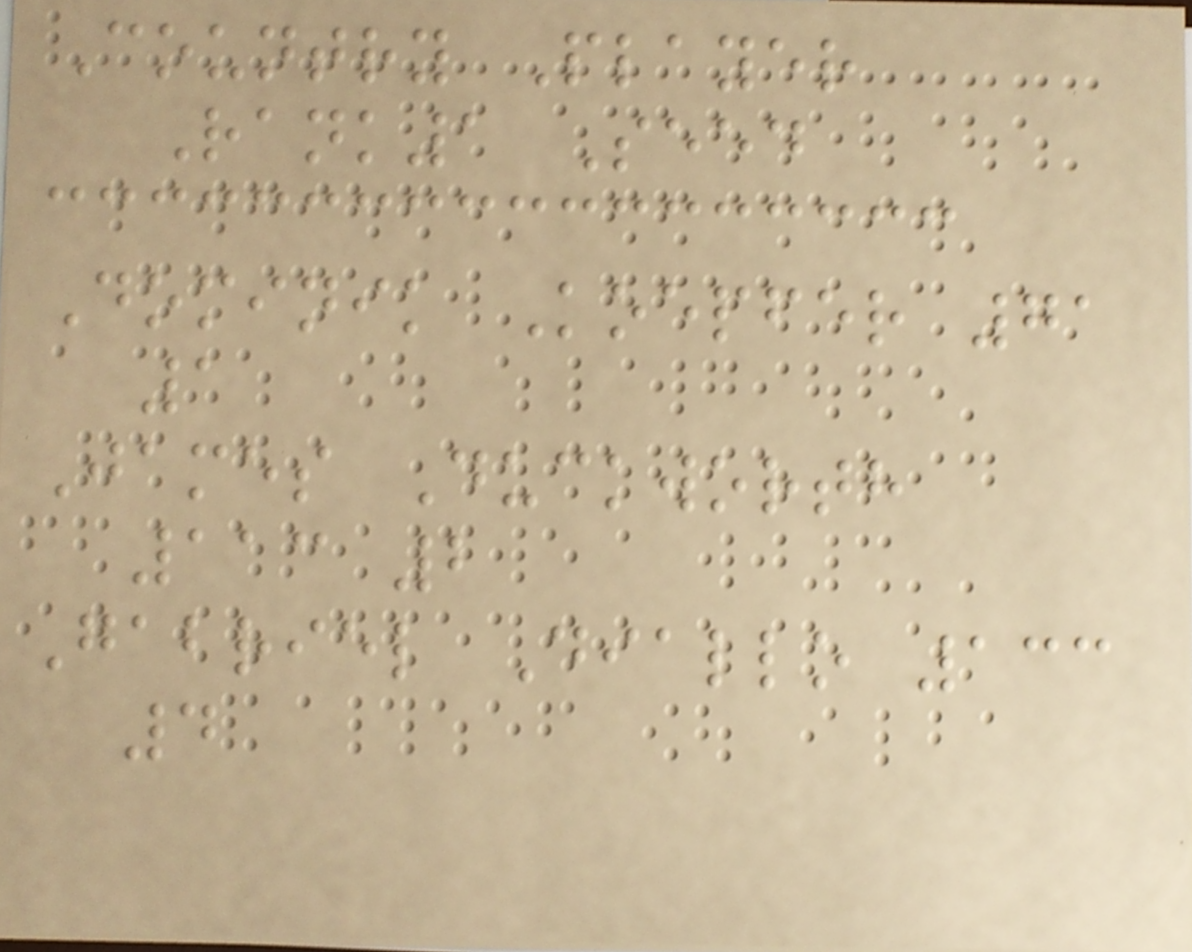Country Player
Rank1 Seed
Dominik Koepfer 71
1
James Duckworth
113 2
Gabriel Diallo 133
4
